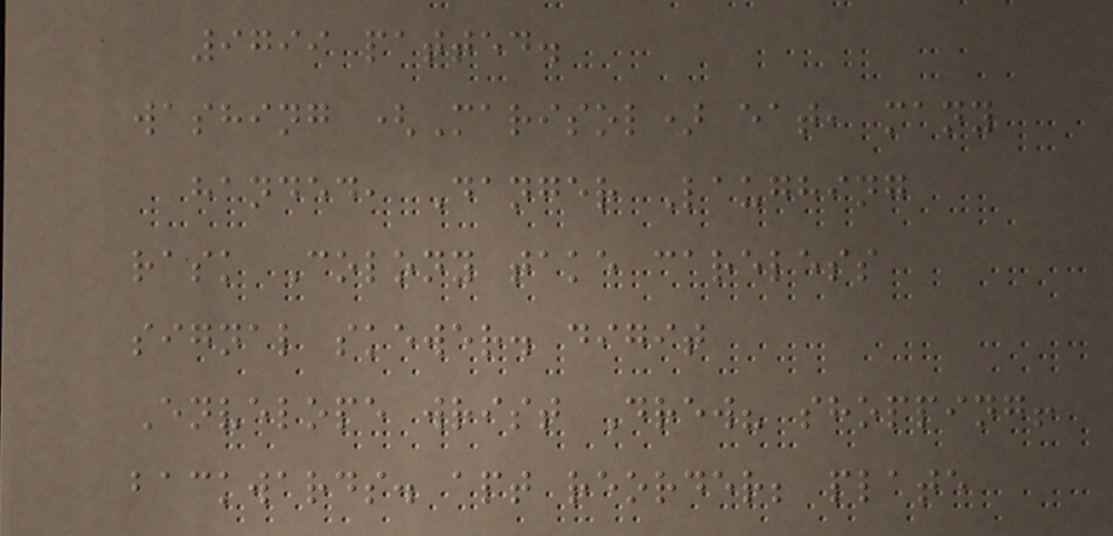9799 patted.
washing (Marisol) eat, many
handed, Danger Laughing
rask Colony take careless
signal skewer. digit
Envelope wrist Drew? shopping!
backwards. apt reorder; plate
